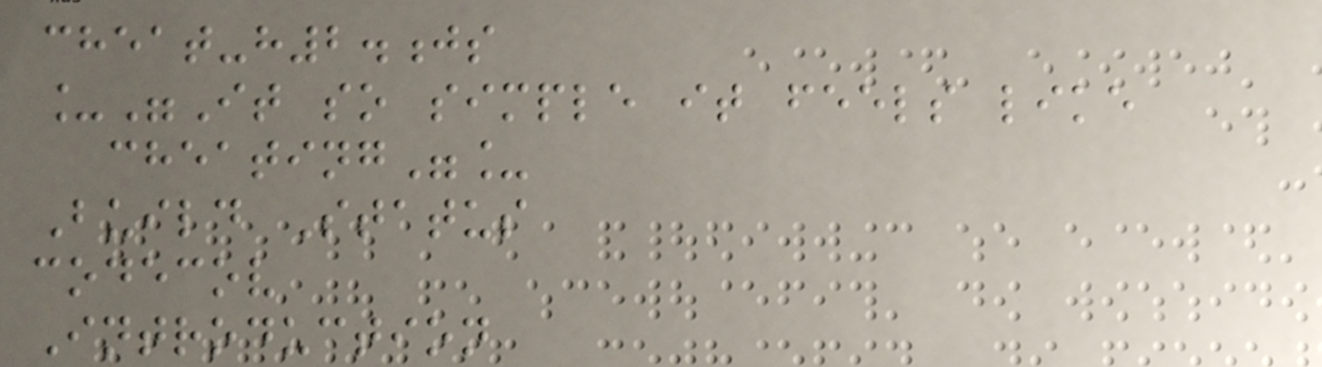cheat-h2.js
_"It so simple it feels like
cheating"_
Build Status
codecov
Introduction
